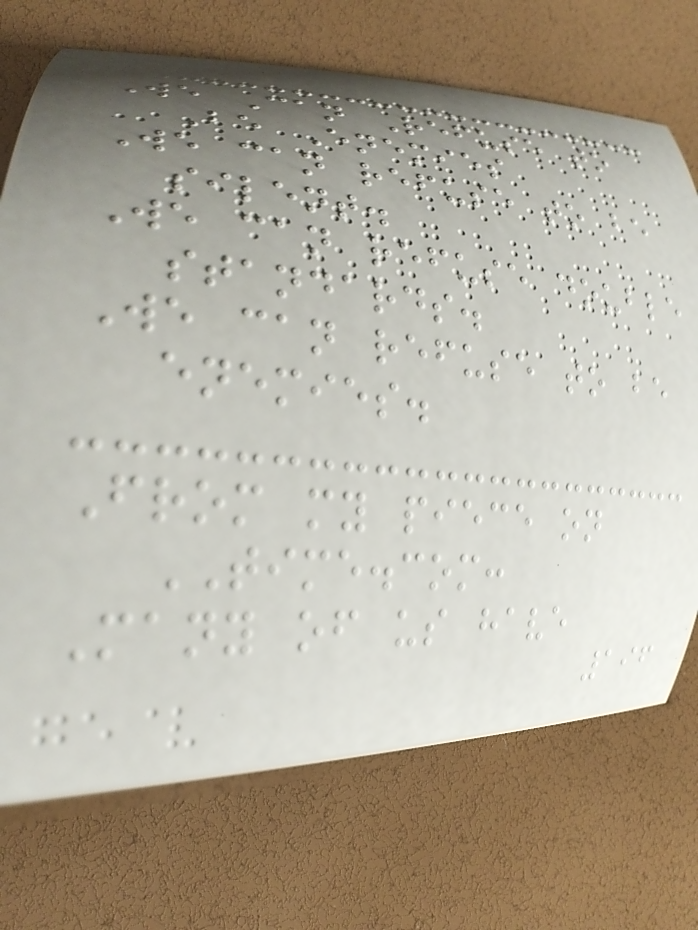We Can Refuse to
Be Enemies
We can refuse to be
silent.
We can refuse double
standards.
We can refuse to be
enemies.
From my piece on
TIME.com:
Many of us have
196
